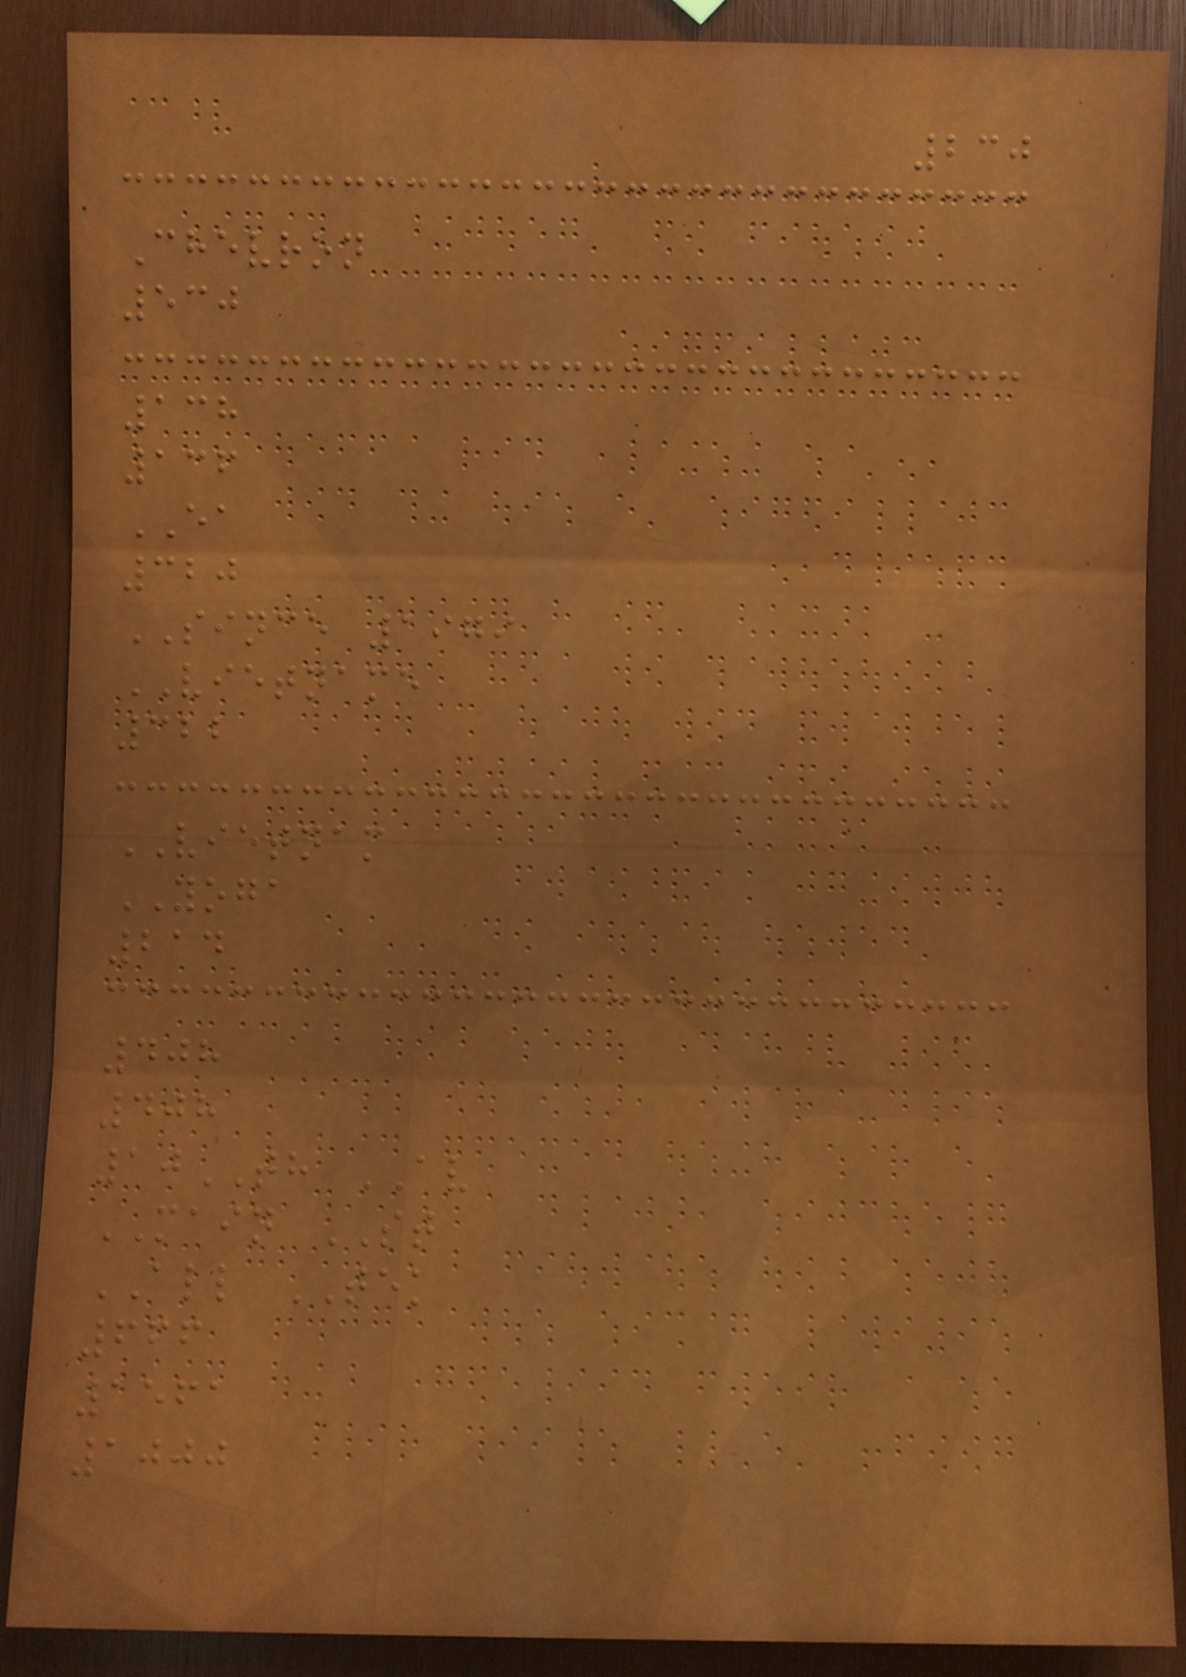230
Chevron
530
138
136
EA
320
SINCE 1979
VIETNAME
322
VIETNAM
YOGA
214
408
408
10TH AV
MAIN ST
ALL TEK
666
1561
1000
